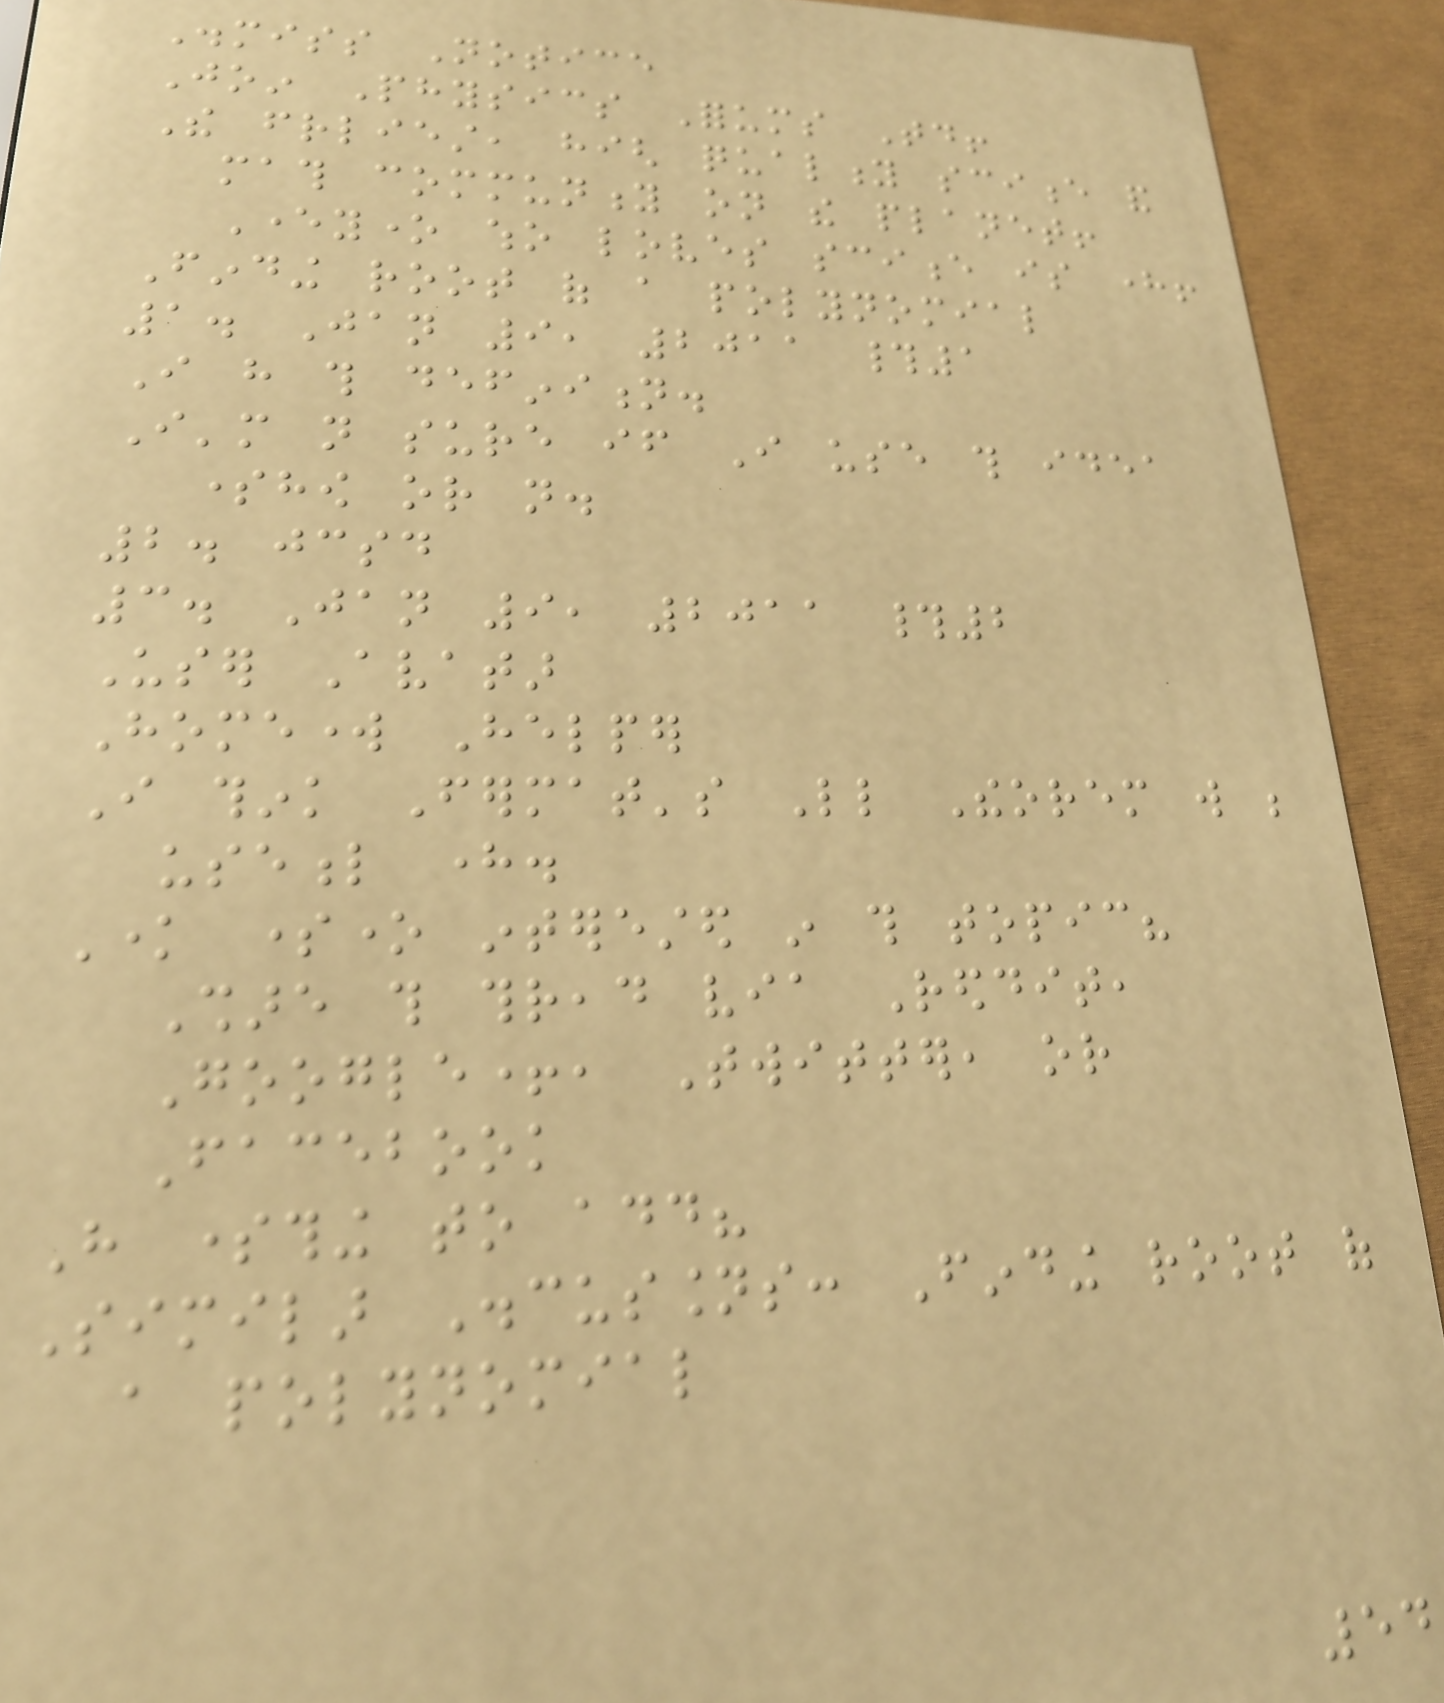Dismiss Notice
Join Physics Forums Today!
The friendliest, high quality science and
math community on the planet!
Everyone who loves science is here!
Finding root of a polynomial
1. Jan 9, 2011 #1
I have this definition.
I'm not sure if I use this idea
somehow or not.
2. jcsd
3. Jan 9, 2011 #2
User Avatar
Homework Helper
I think Fermat's Little Theorem will be
useful here.
Know someone interested in this topic?
Share this thread via Reddit,
Google+, Twitter, or
Facebook
Have something to add?
Similar Discussions: Finding root of
a polynomial
54
